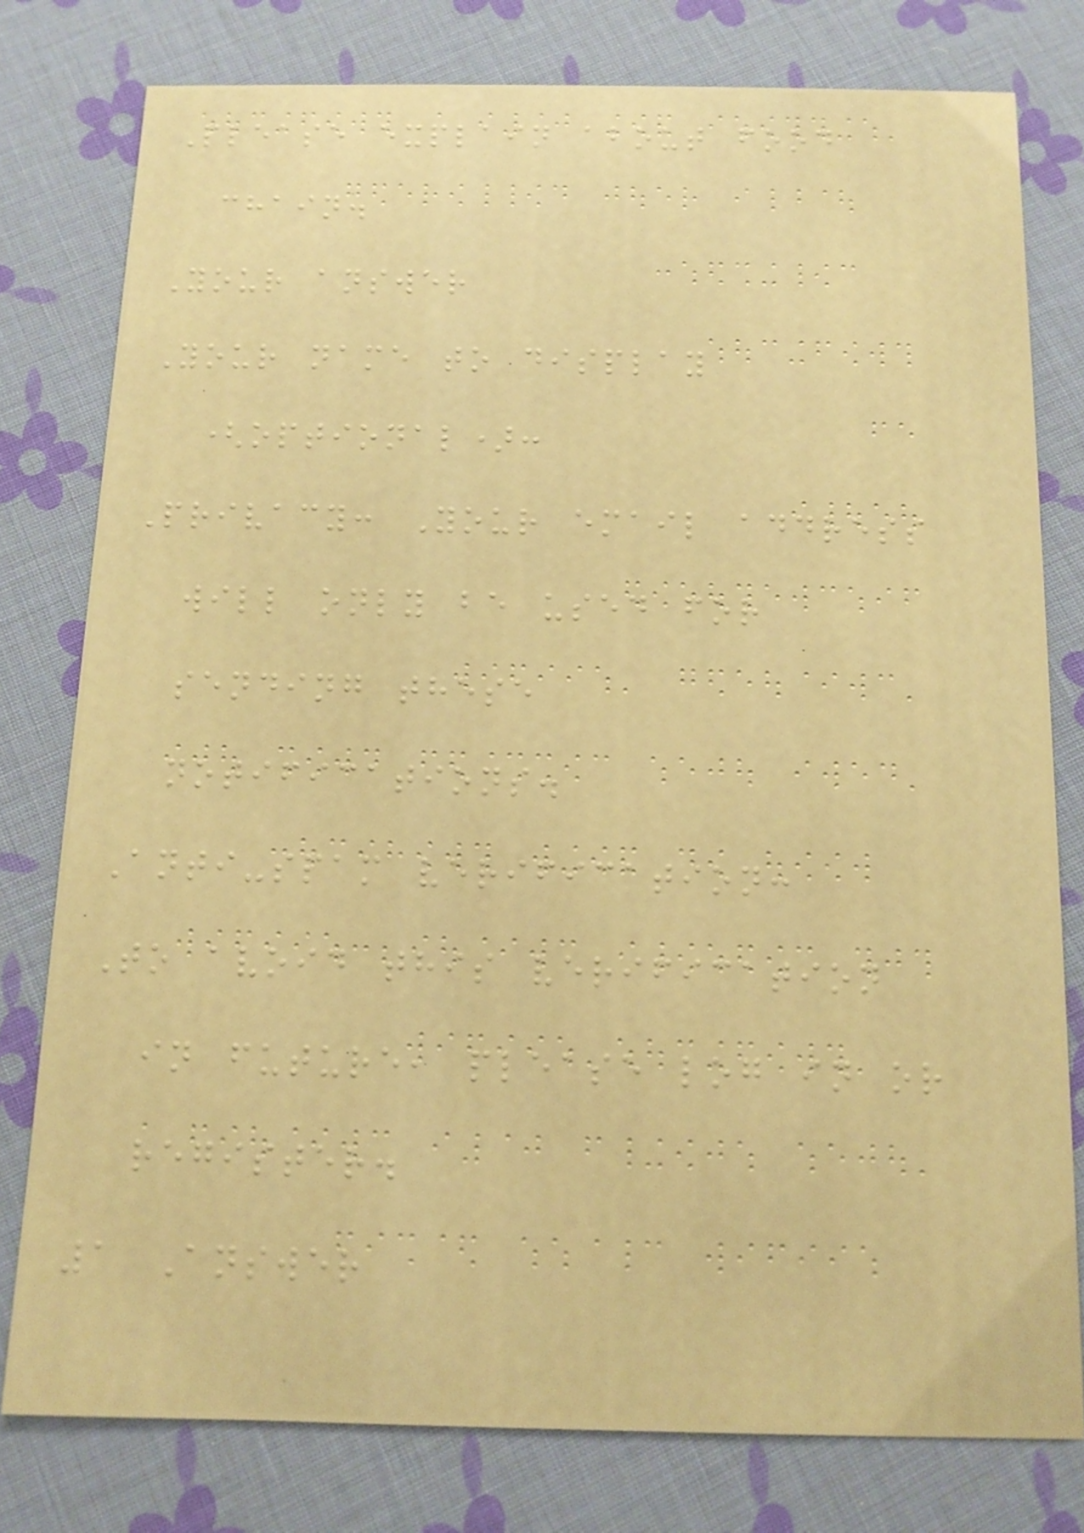Please explain about food
chain.
Your answer
Your name to display
(optional):
Privacy: Your email address
will only be used for
sending these
notifications.
Anti-spam verification:
To avoid this verification
in future, please log in or
register.
1 Answer
